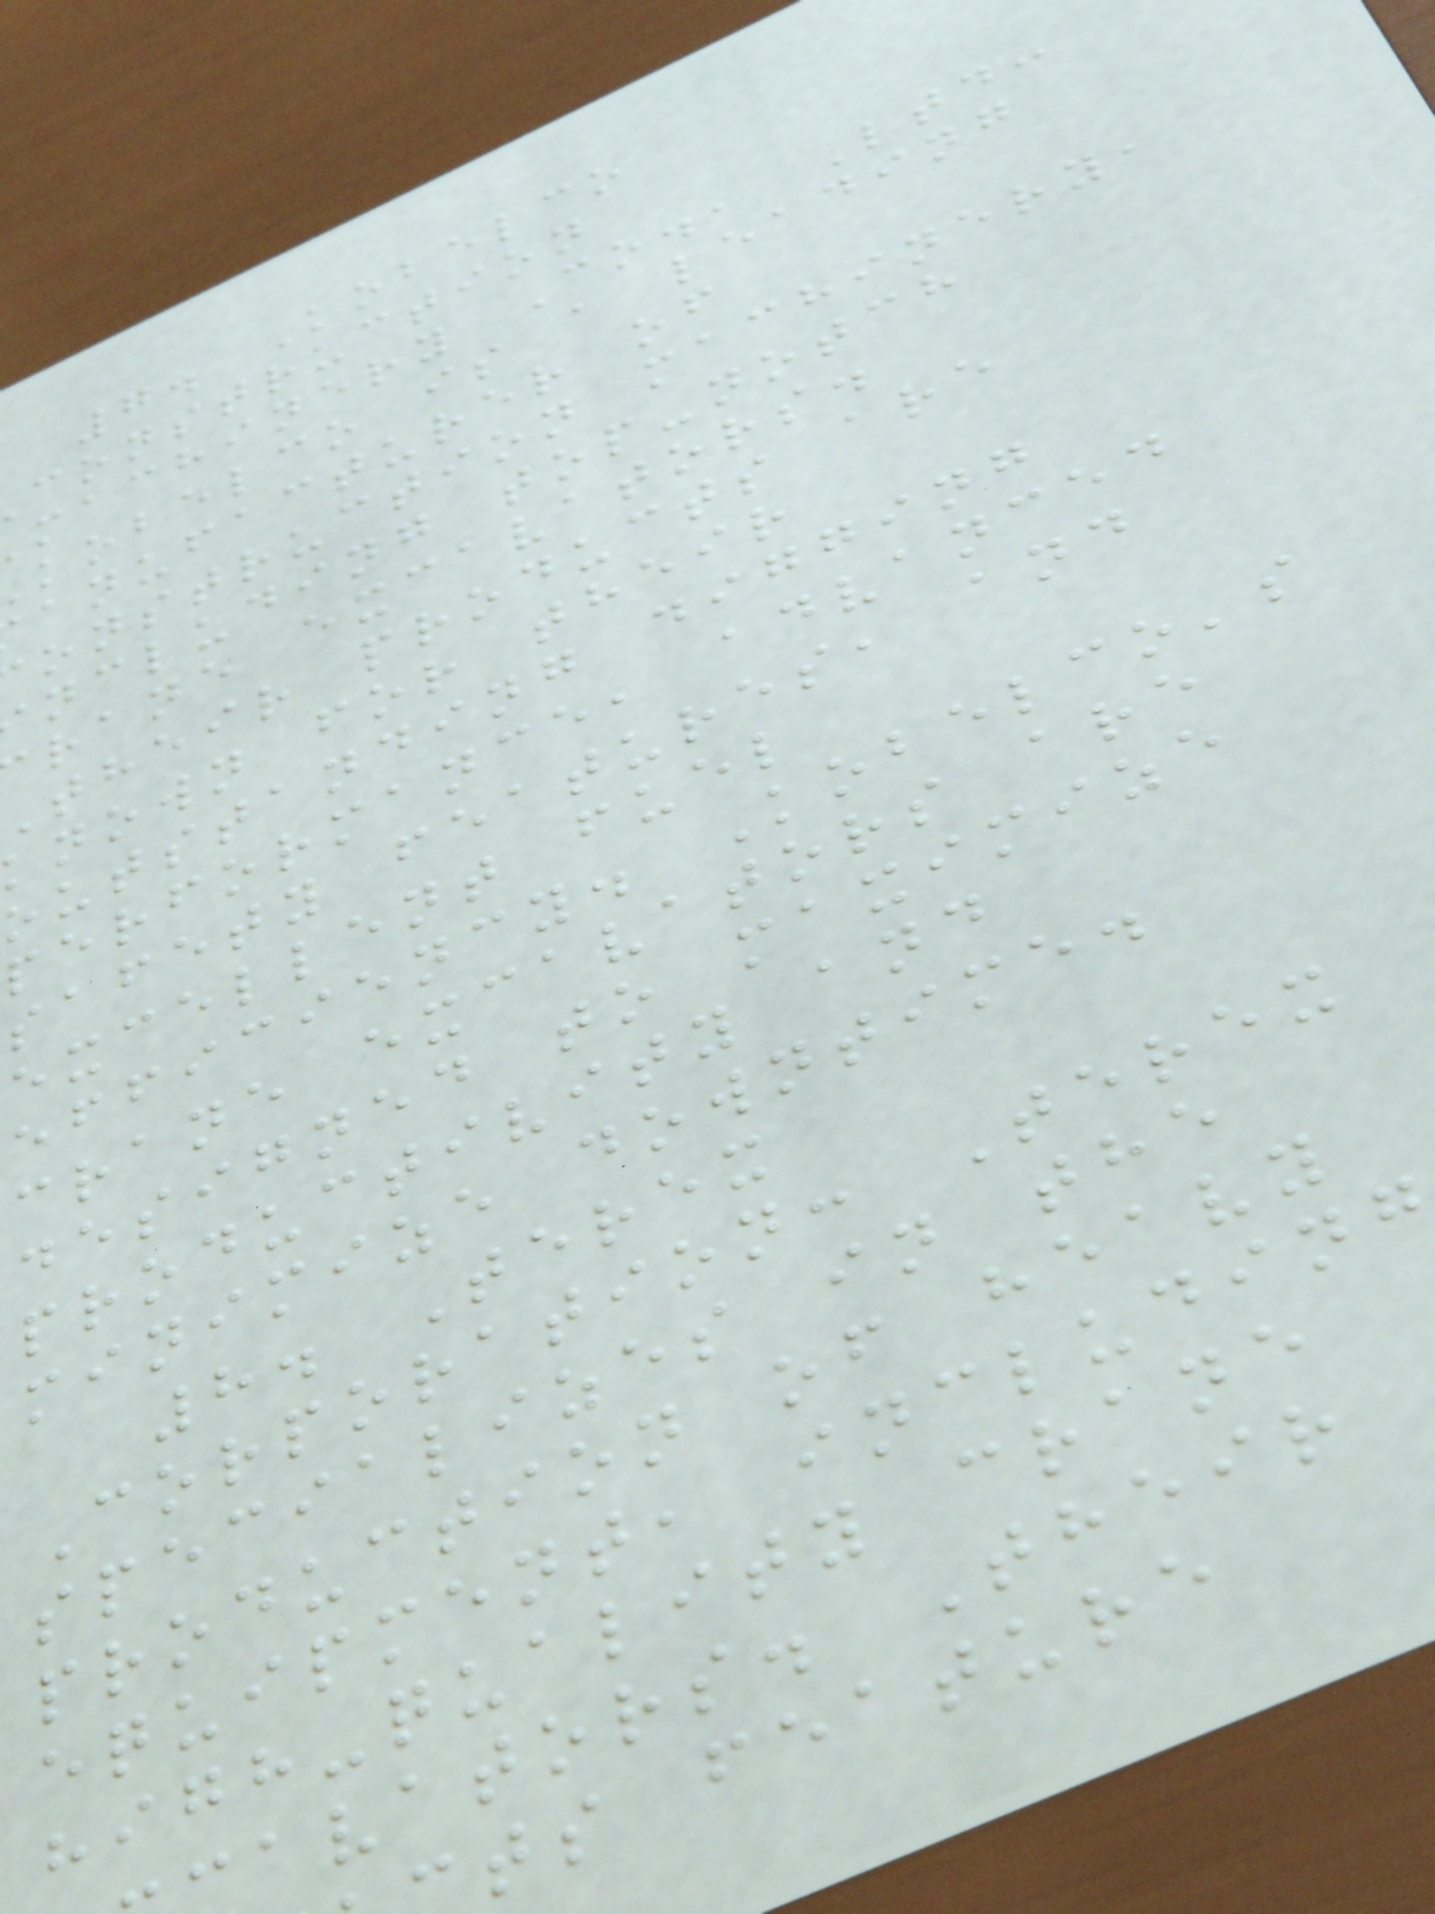7. Kobelco
construction
machinery Co., Ltd:
kobelco is a leading
anufacturer of
onstruction machinery,
ncluding top-notch
rane excavators.
their products are
known for their
outstanding digging
performance, advanced
safety features, and
excellent fuel
efficiency. Kobelco's
crane excavators are
designed to maximize
productivity and
minimize downtime.
8. Terex
Corporation: Terex
specializes in the
production of heavy
equipment, including
high-quality crane
avators. Their
ts feature
